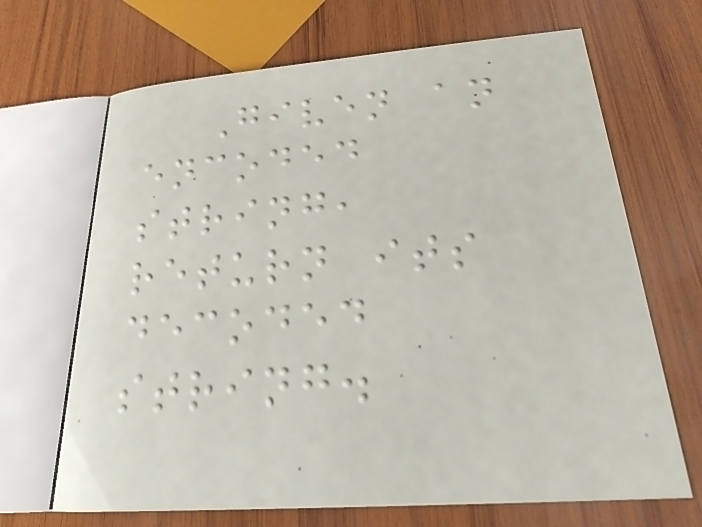Given an
encoded
string,
return its
decoded
string.
